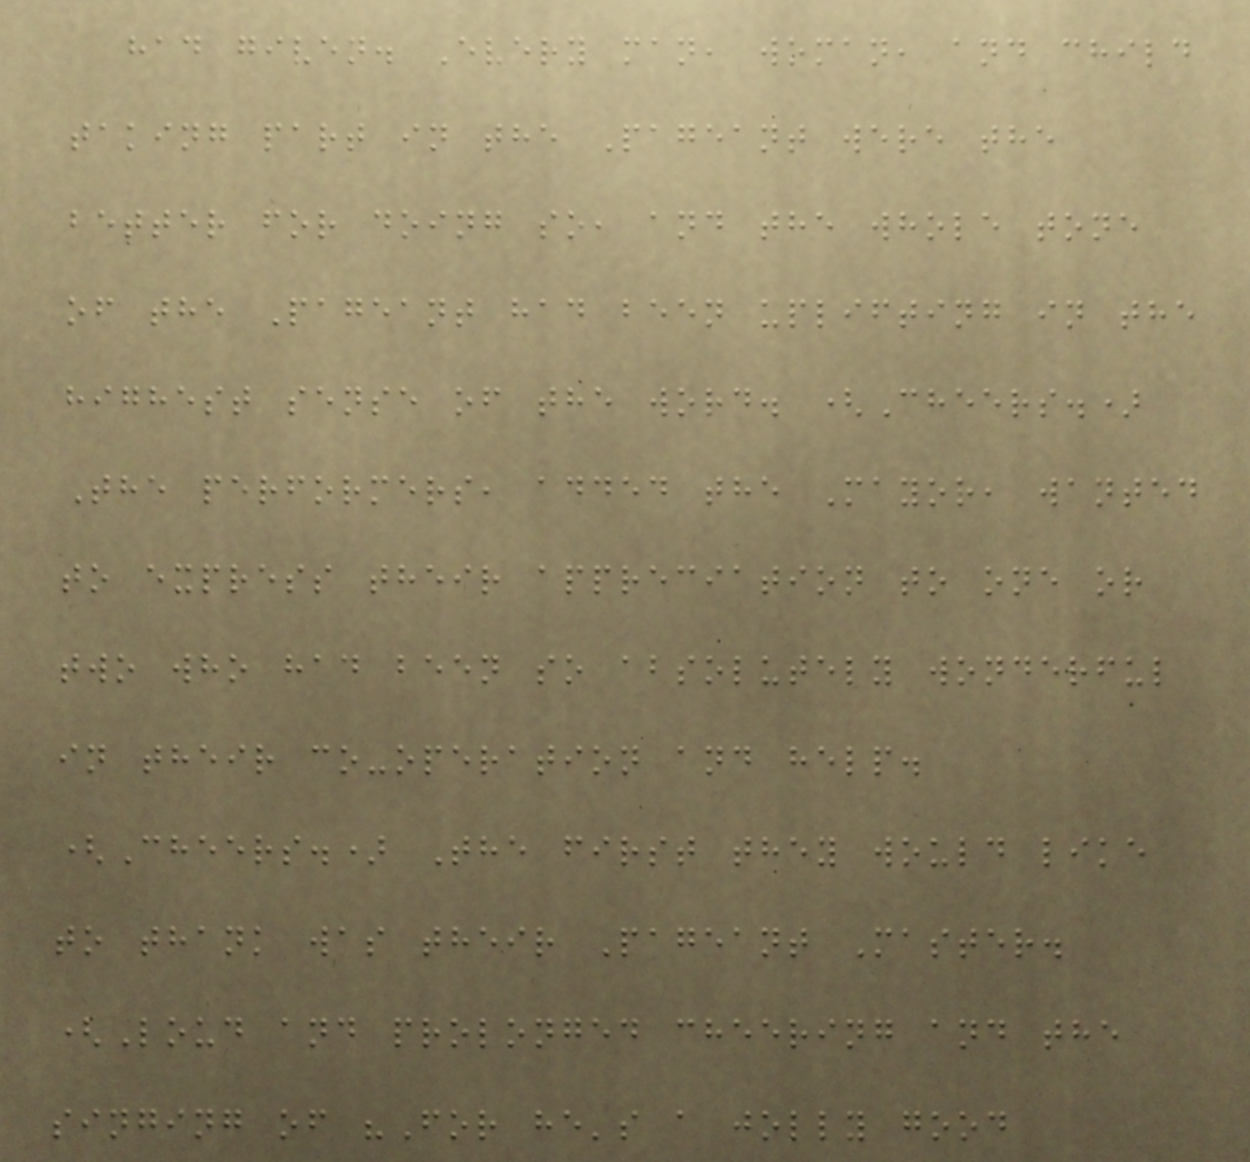had given. Every man, woman, and child
taking part in the Pageant were the
better for doing so, and the whole tone
of the Pageant had been uplifting in the
highest sense of the word. (Cheers.)
The performers, added the Mayor, wanted
to express their appreciation to one or
two who had been so absolutely wonderful
in their co-operation and help.
(Cheers.) The first they would like
to thank was their Pageant Master.
(Loud and prolonged cheering and the
singing of "For he's a jolly good
